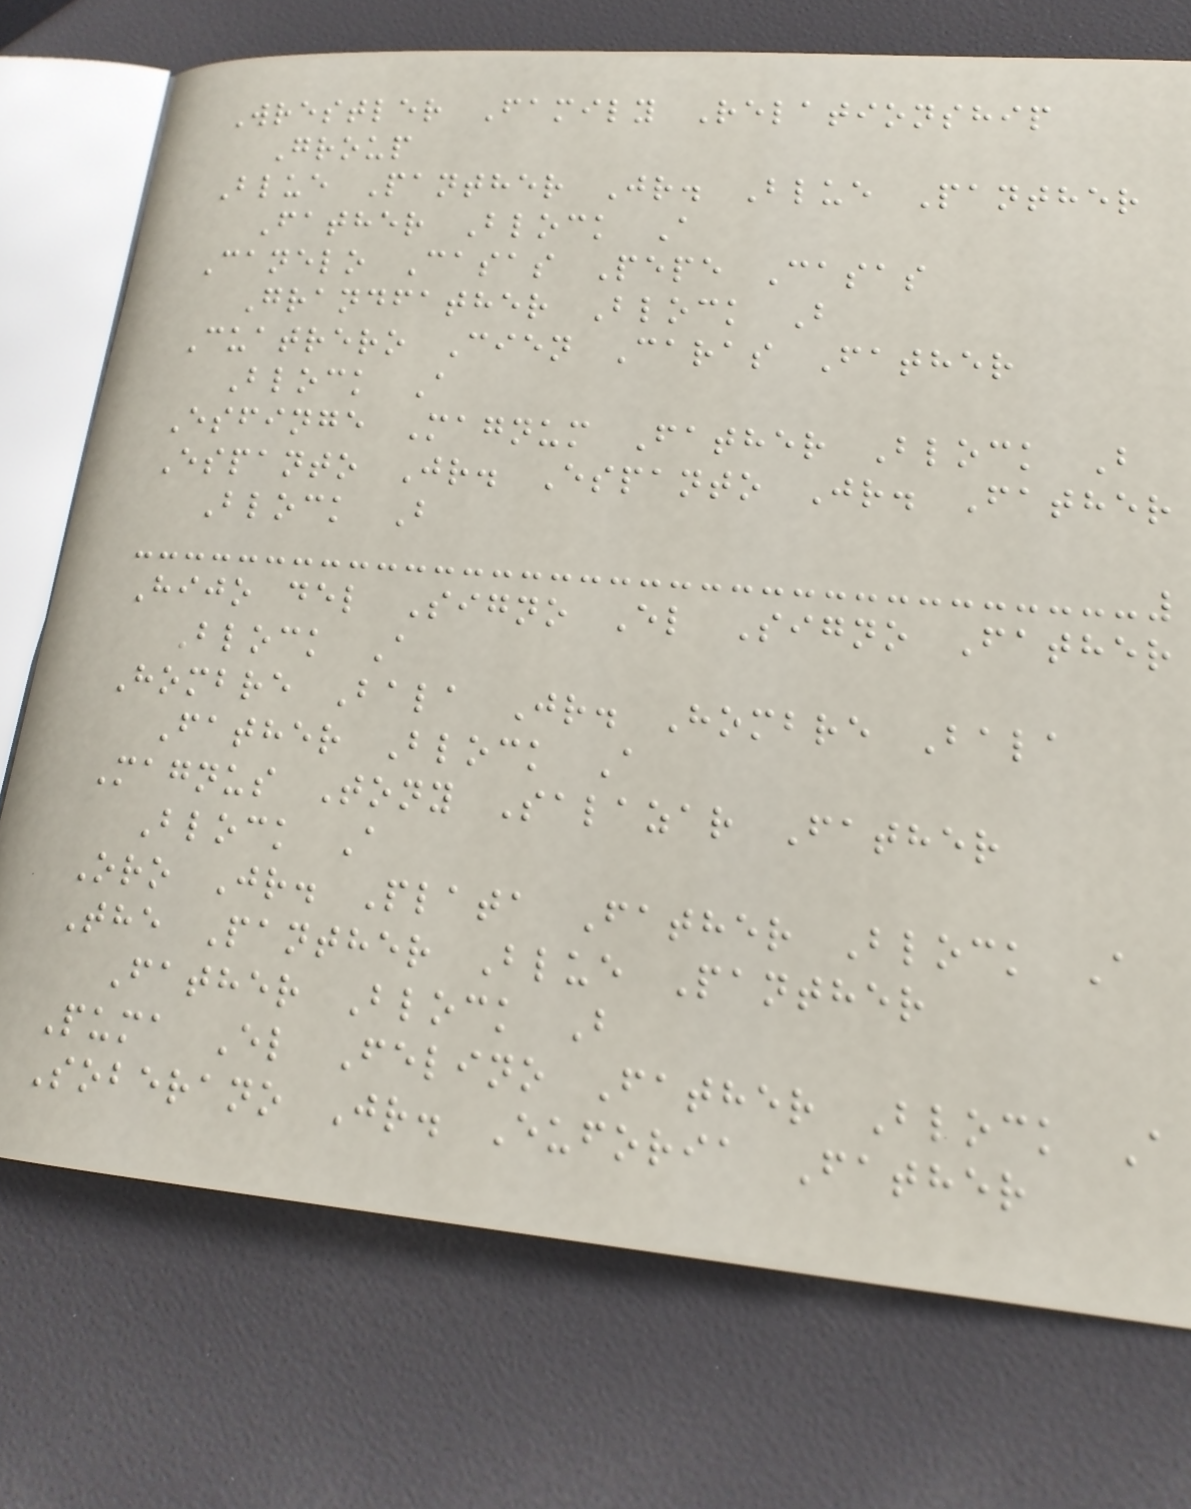Wrestler Family Relationship
Group
Blue Panther Jr. Blue Panther
Father Block A
Canelo Casas Pepe Casas
Grandfather Block B
Cuatrero Cien Caras Father
Block A
Esfinge Magnum Father Block B
Espanto Jr. Espanto Jr. Father
Block B
Hijo del Signo El Signo Father
Block A
Hombre Bala Jr. Hombre Bala
Father Block A
Magnus Tony Salazar Father
Block A
Oro Jr. Plata Father Block A
The Panther Blue Panther
Father Block B
Puma El Felino Father Block A
Soberano Jr. Euforia Father
